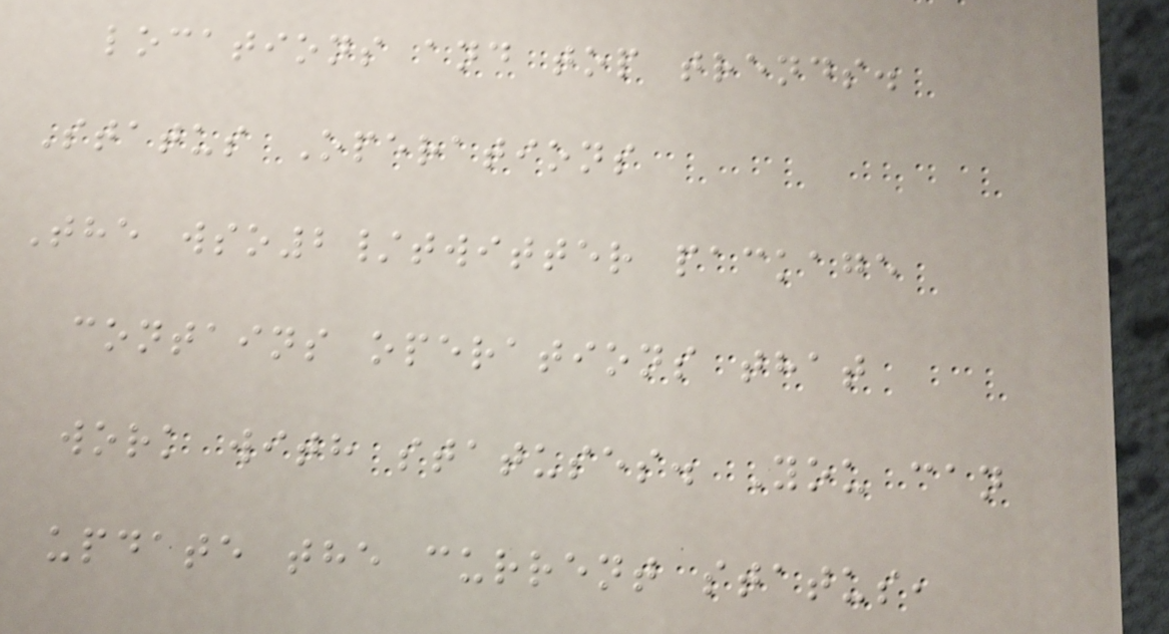locations and top trends.
Status Operations
The wso2/twitter package
contains operations that
work with statuses. You can
update the current status,
